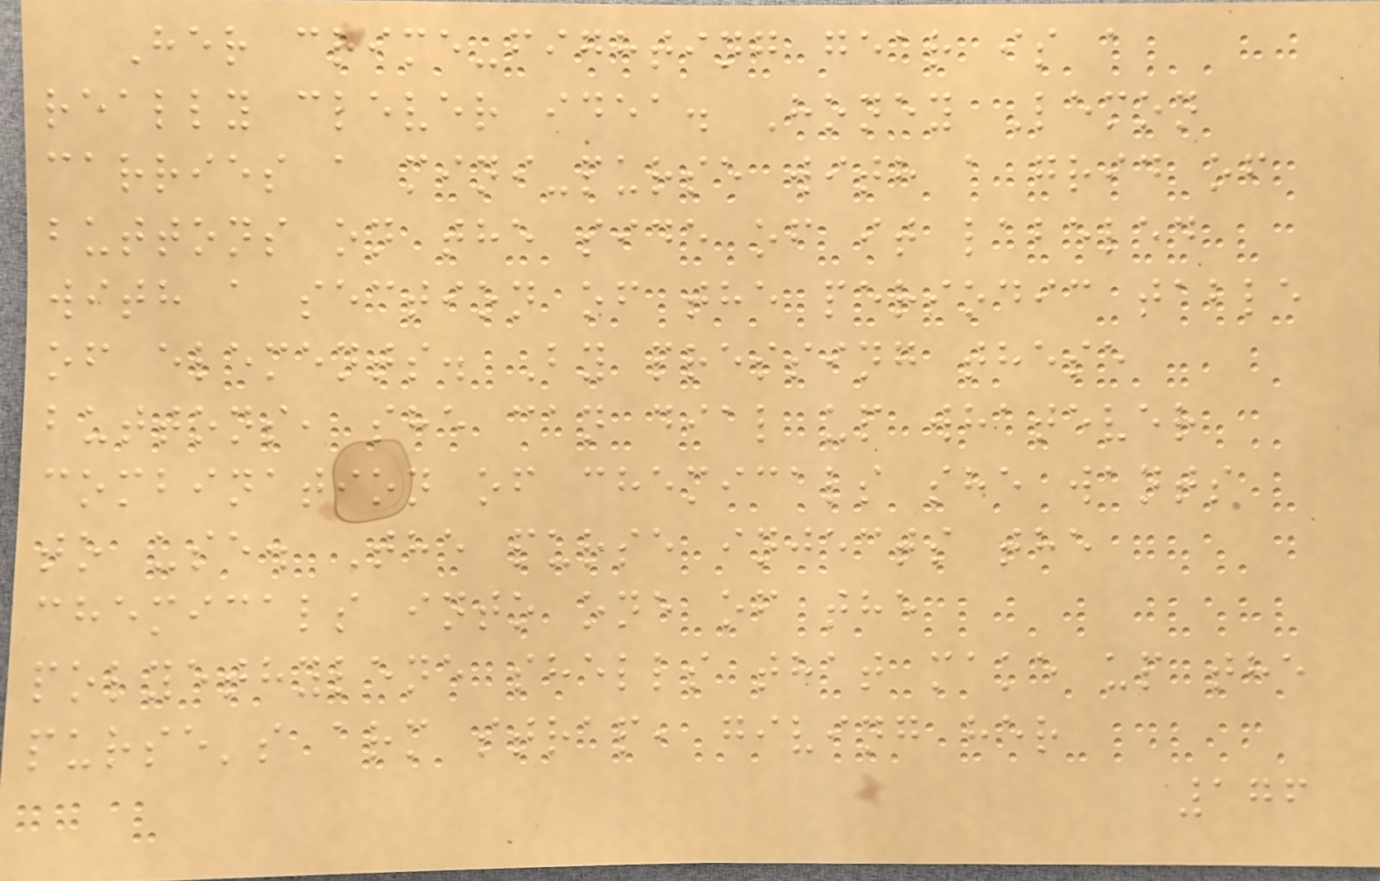Her crime-fighting gear is a
really clever idea. Honey Lemon
carries a mini-purse with a grid of
buttons on the side of it labeled
with a section of the periodic table
of elements. By pressing these
buttons, she can dial up whatever
combination of chemicals she wants
to use. The purse injects the
chemicals into one of the
polyethylene shells that make up the
purse's arm strap, giving her
176
